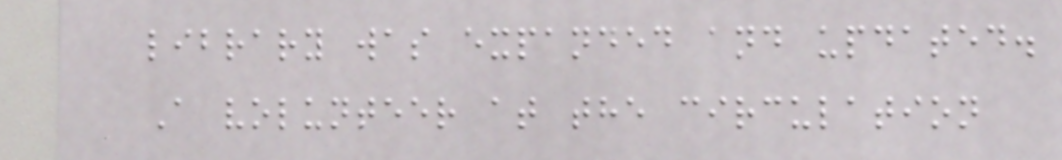library was expanded and updated.
A volunteer at the circulation
